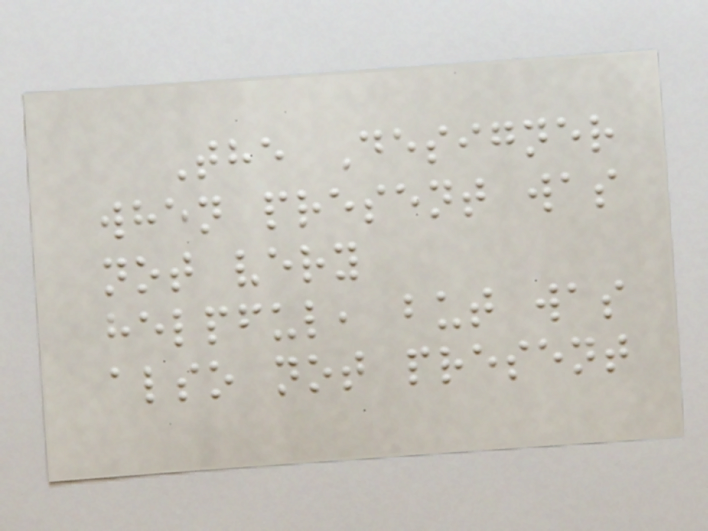The Designer
when present was
not very
helpful, but was
also not present
